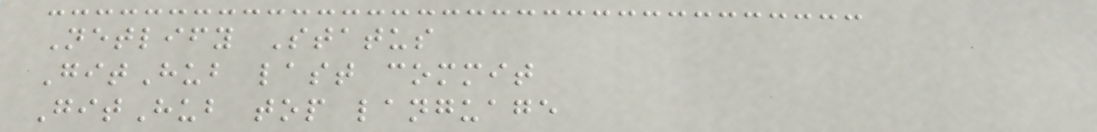Netlify Status
GitHub last commit
GitHub top language
